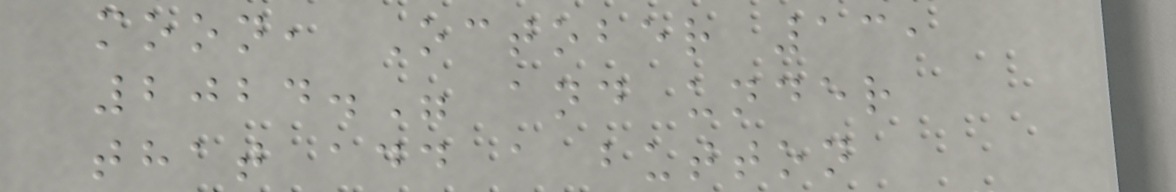moon, October 13,
2024." and under
that add a button
